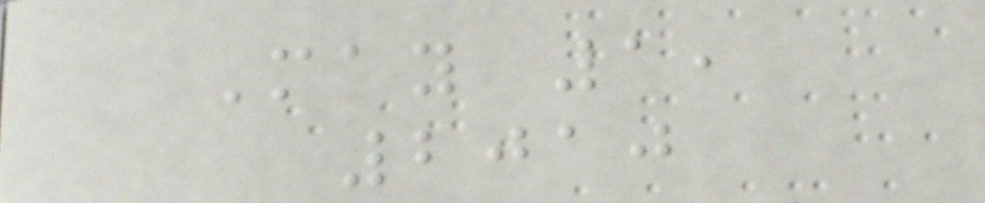May 1,
2010
